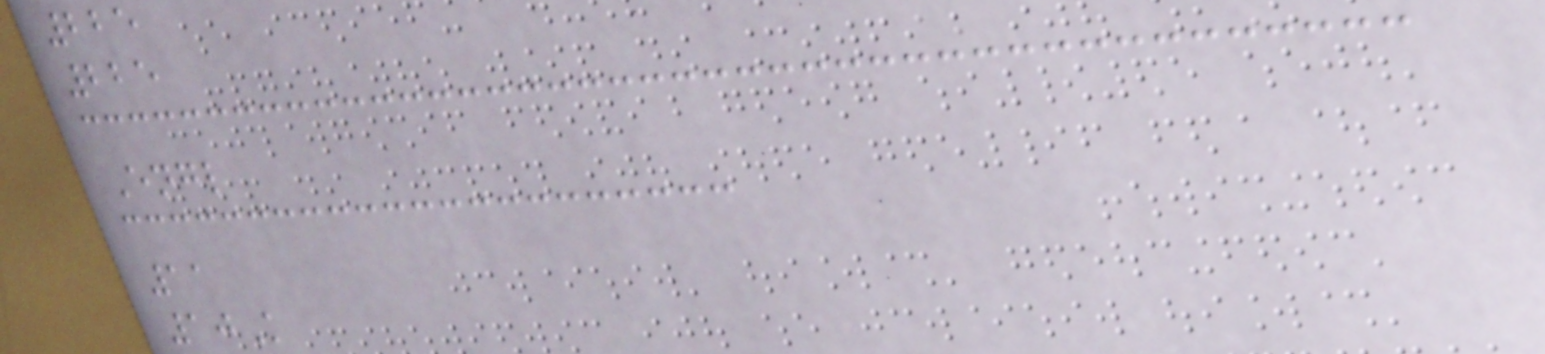225
225
Engl
11
10K
